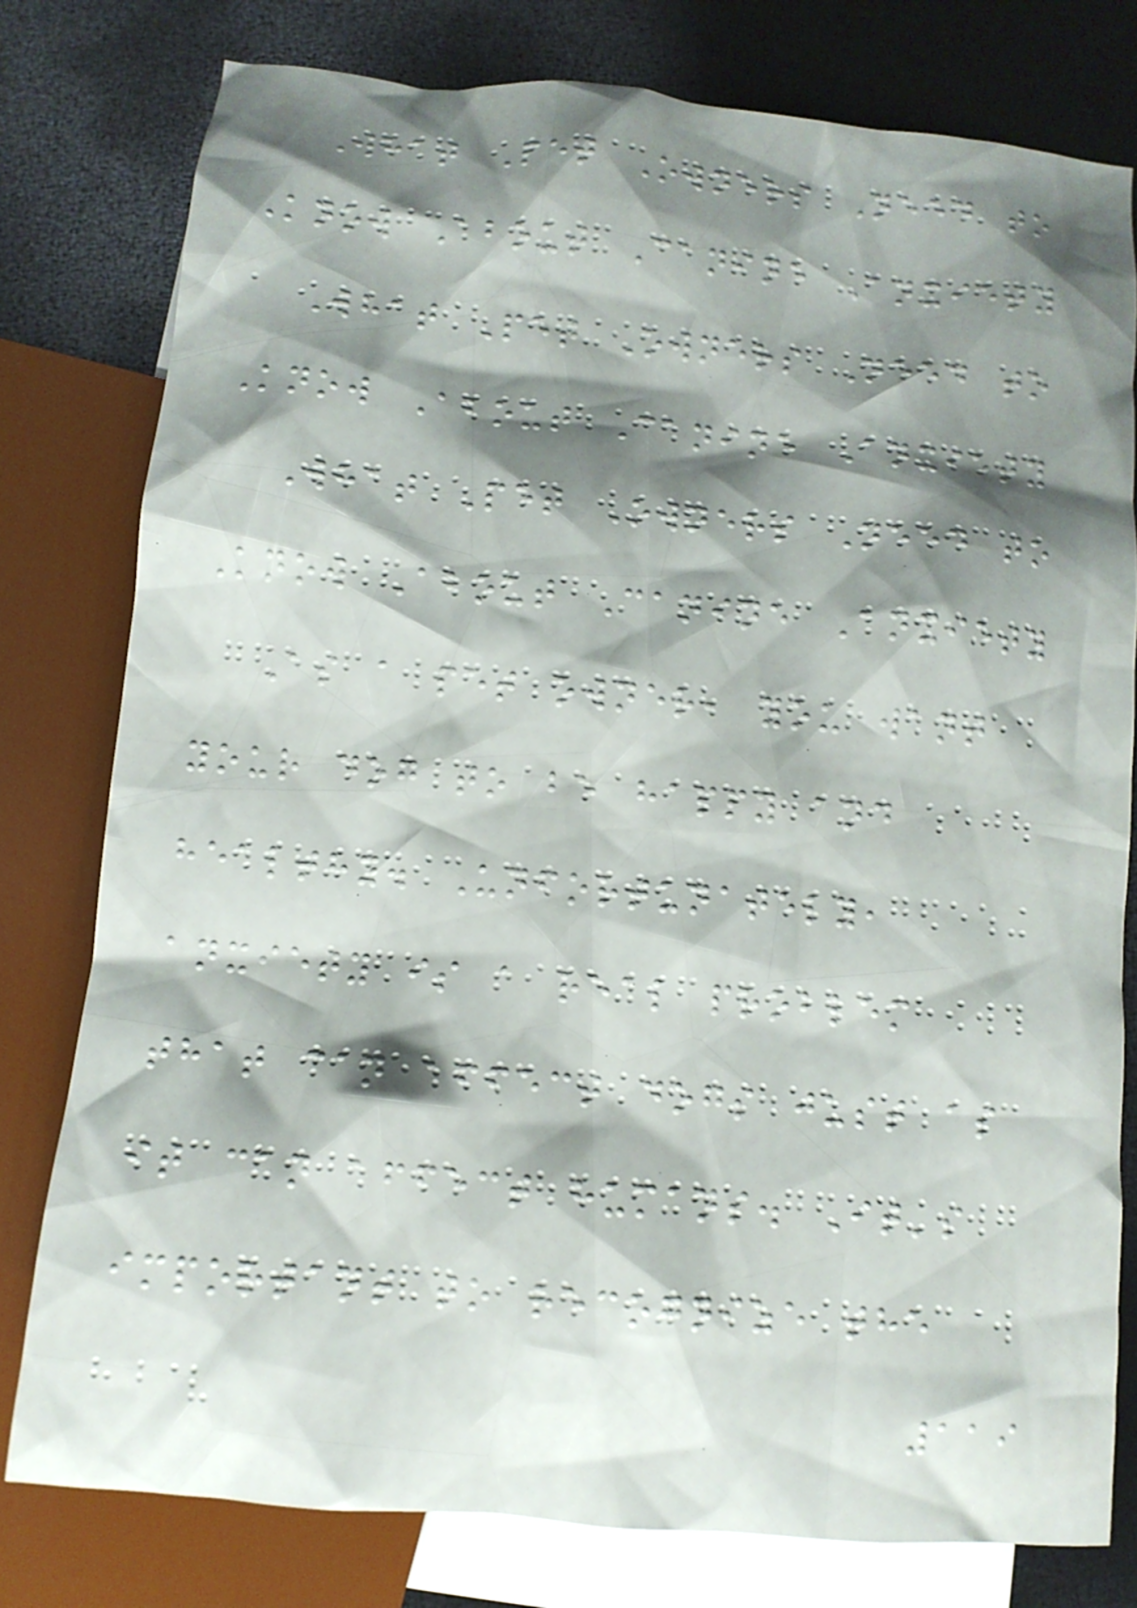What Pet Owners Need to
Know About Canine Anxiety
What Pet Owners Need to
Know About Canine Anxiety
What Pet Owners Need to
Know About Canine Anxiety
As a pet owner, you want
your dog to be happy and
healthy. Unfortunately,
anxiety is a real problem
that can affect dogs just as
it can affect humans. It's
important to recognize the
119
